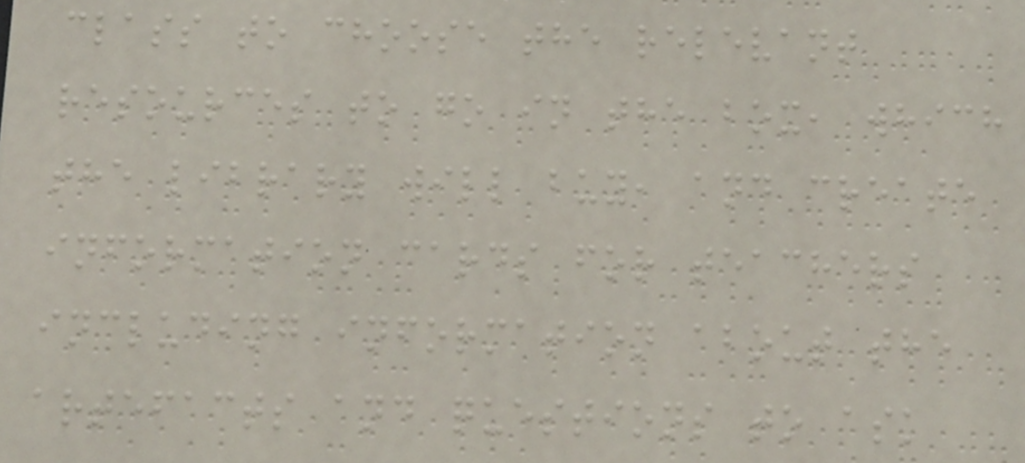class to choose the relevant
resources to go in the box, which
the library will buy, and create
information cards for teachers
including information about the
artefacts and questions to ask
